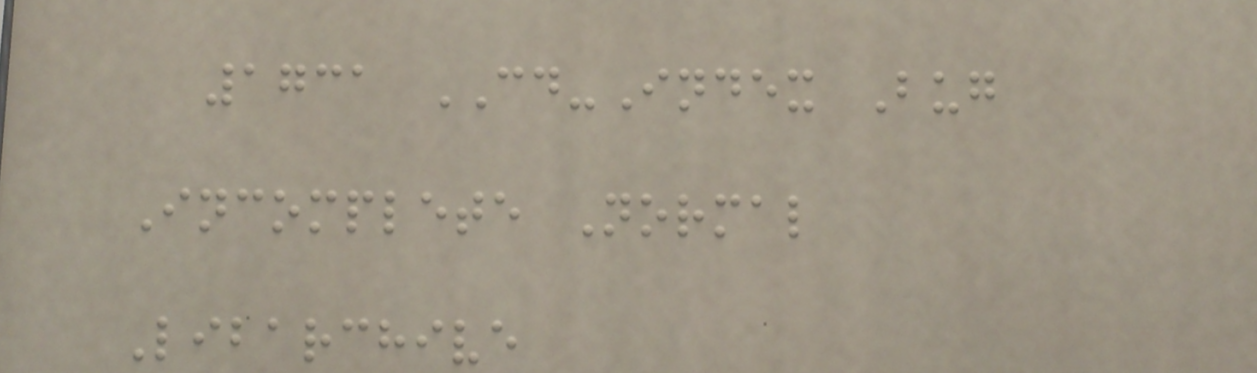1731 CD-Index Bug
Incomplete Normal
Libarchive
